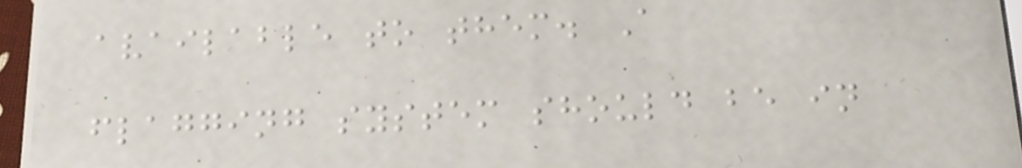available to them. A
flagging system should be in
